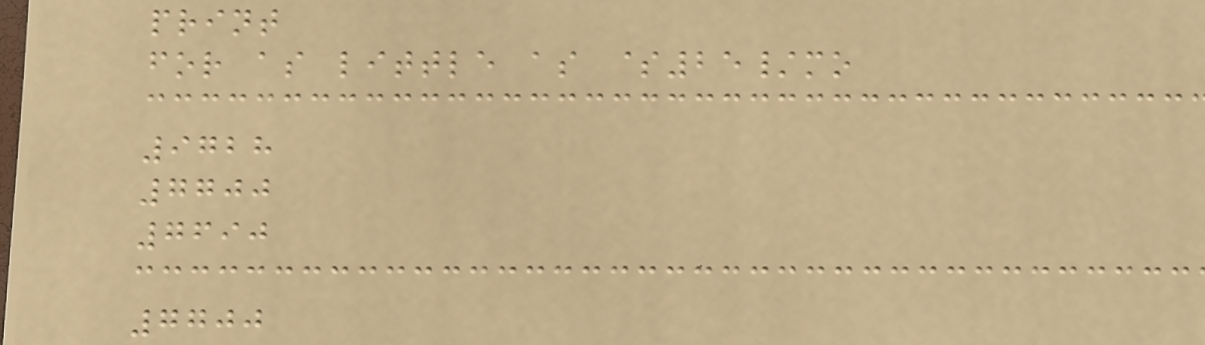print
for as little as $25/mo
9728
7700
7690
7700
